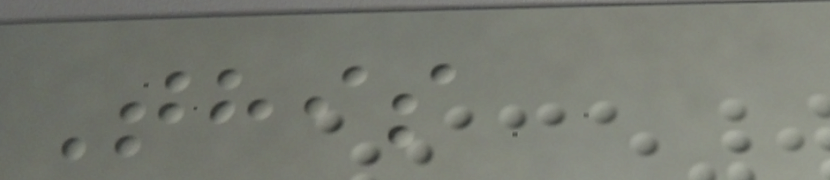This
